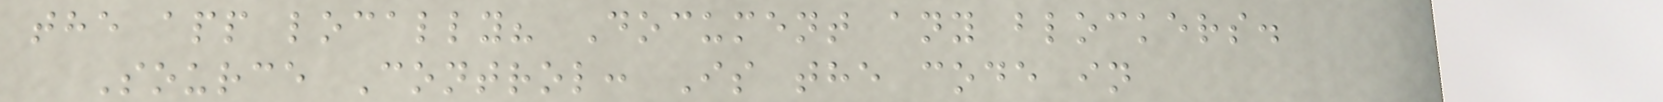the app locally? Document any blockers.
Source Control: Is the code in
